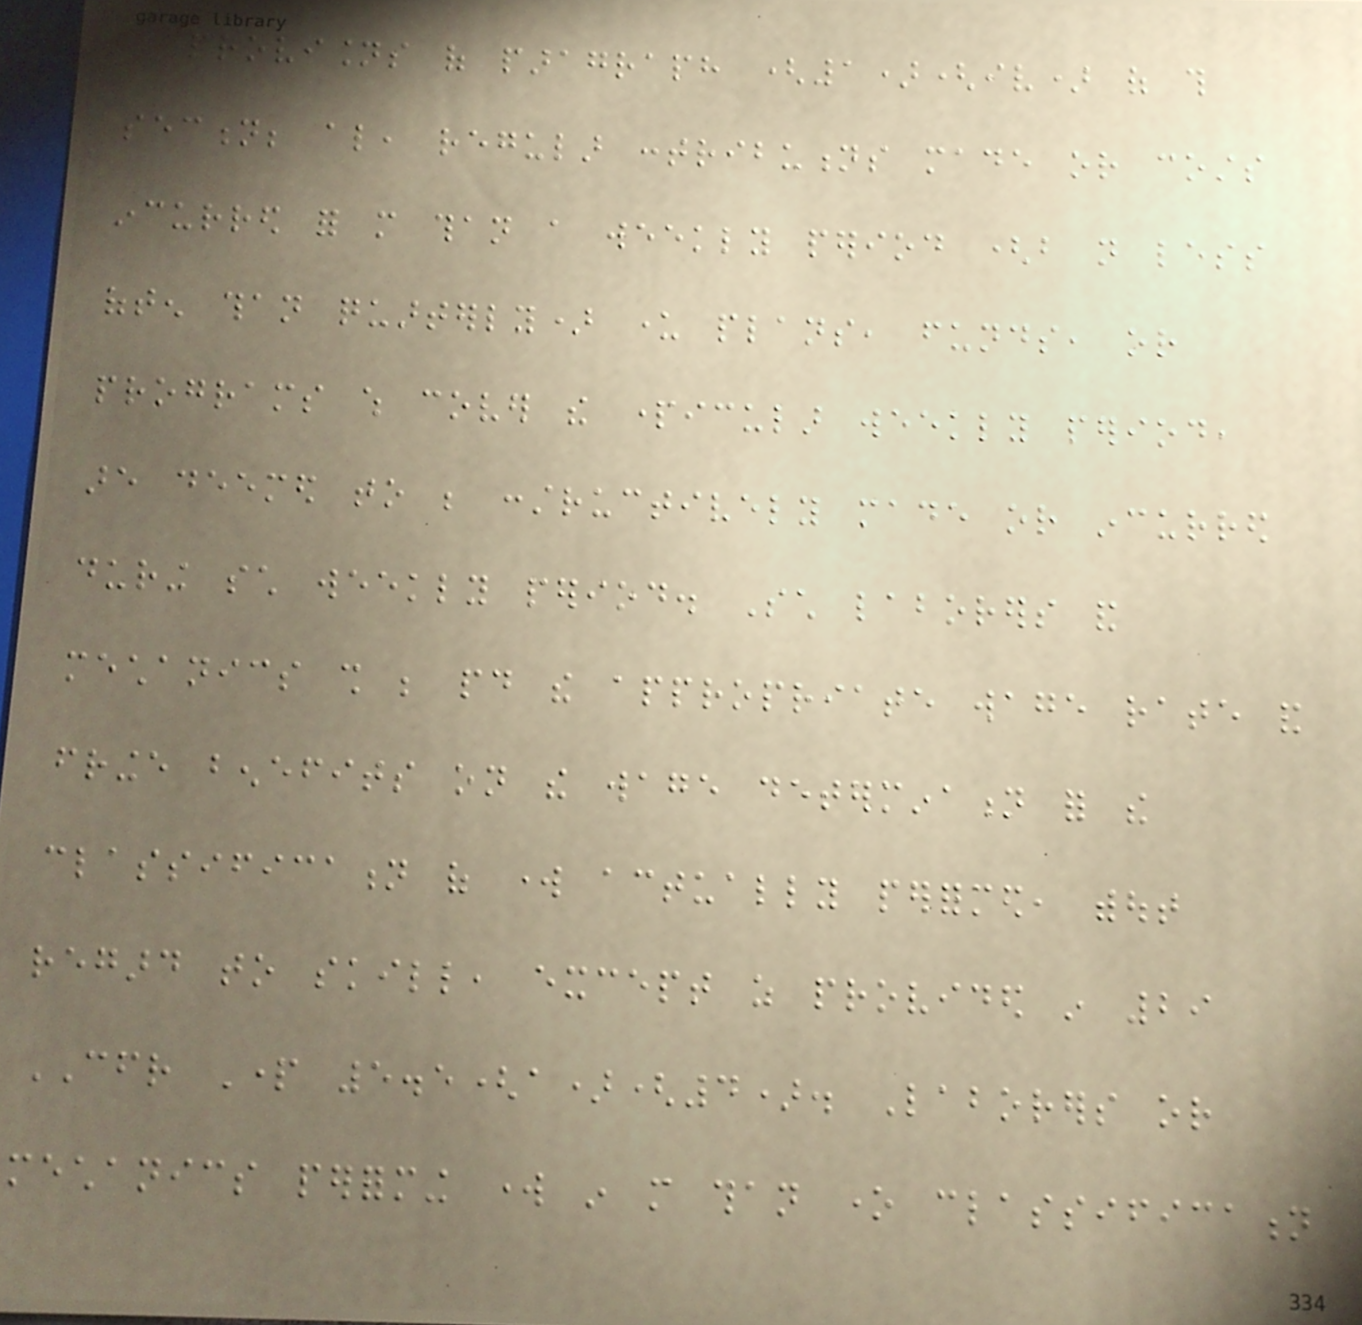provisions of paragraph (1)(iv) of this
section; also, regular contributions made or costs
incurred for more than a weekly period (but not less
often than quarterly) under plans, funds, or
programs which cover the particular weekly period,
are deemed to be constructively made or incurred
during such weekly period. Such laborers and
mechanics shall be paid the appropriate wage rate and
fringe benefits on the wage determination for the
classification of work actually performed, without
regard to skill, except as provided in 29
CFR Part 5.5(a)(4). Laborers or
mechanics performing work in more than one classification
